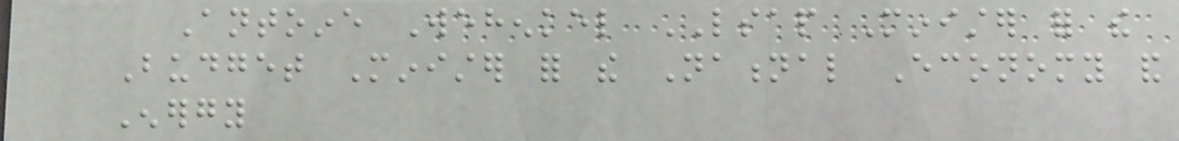Antoine Wehenkel LSAP Minister for the
Budget Minister for the National Economy and
Energy
